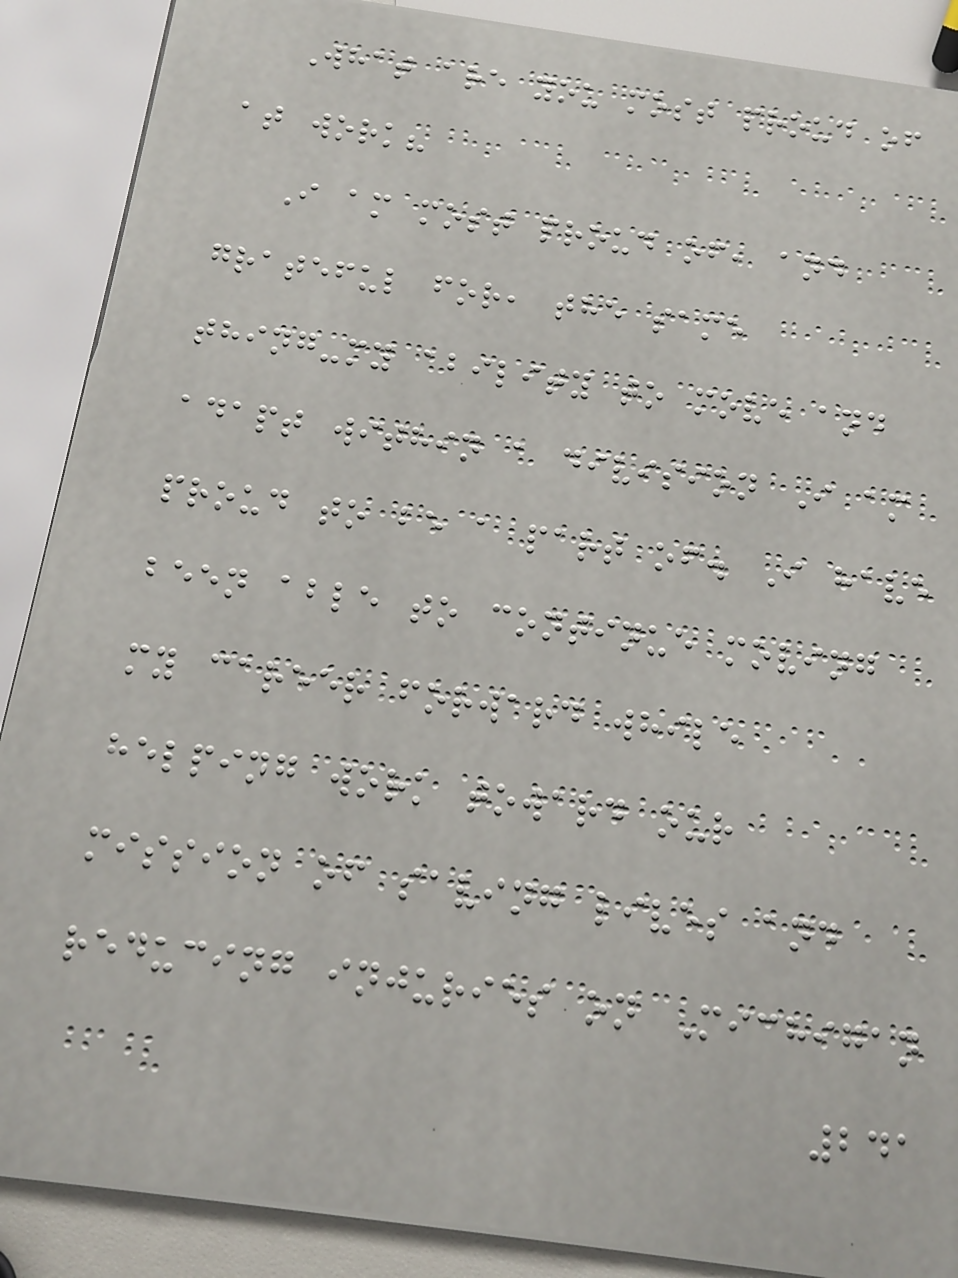What are you most proud of
at work?
I am most proud of, and
grateful for, the same
thing-my ability to move and
adapt within a division I am
proud to be a part of. I have
been able to continue moving
my career forward while
helping work toward our
mission of saving lives and
reducing injuries on Michigan
241
